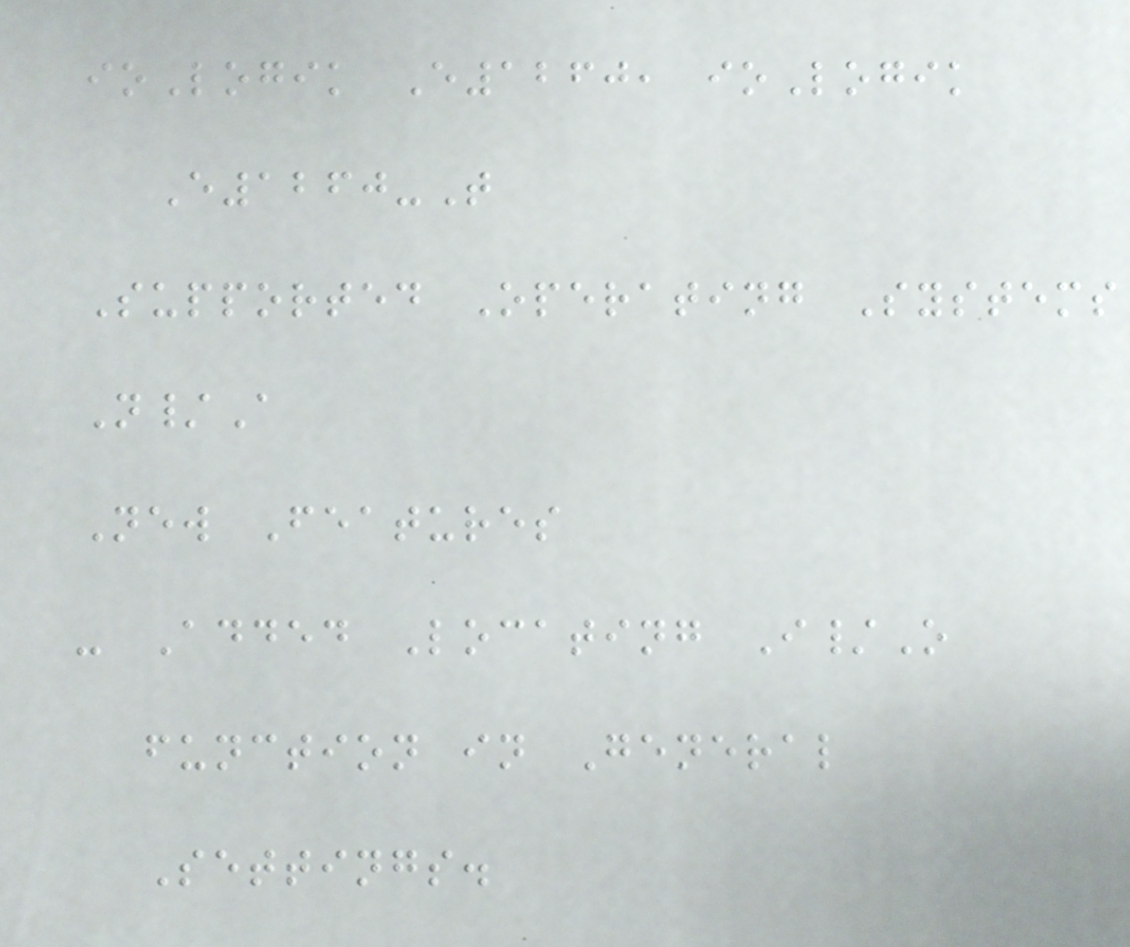ioLogik E1260, ioLogik
E1260-T
Supported Operating Systems
N/A
New Features
- Added Locating I/O
function in General
Settings.
